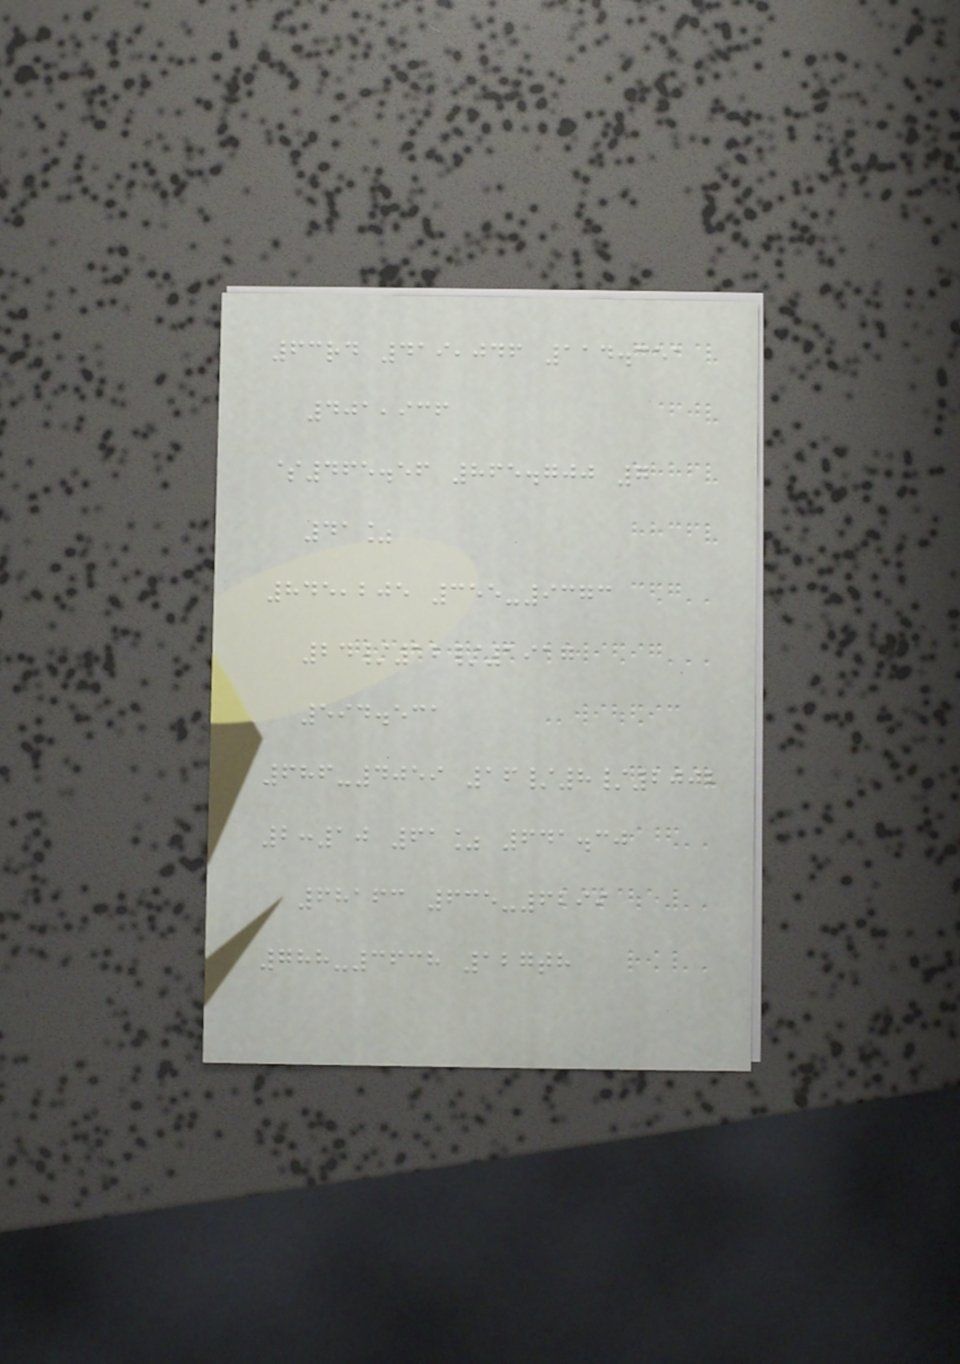63rd 419,046 114.351
401,936
$465.56 865.700 7
41%
845,205 355-9373
24/12/1917
594.531
686-4059 16/8/2002
2:10 61% 641.30
68163 635-6299
788-3638 127th
